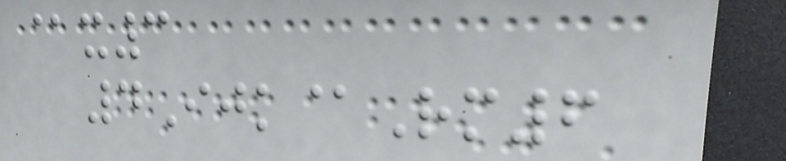@x3
4Ijk@Rm6
